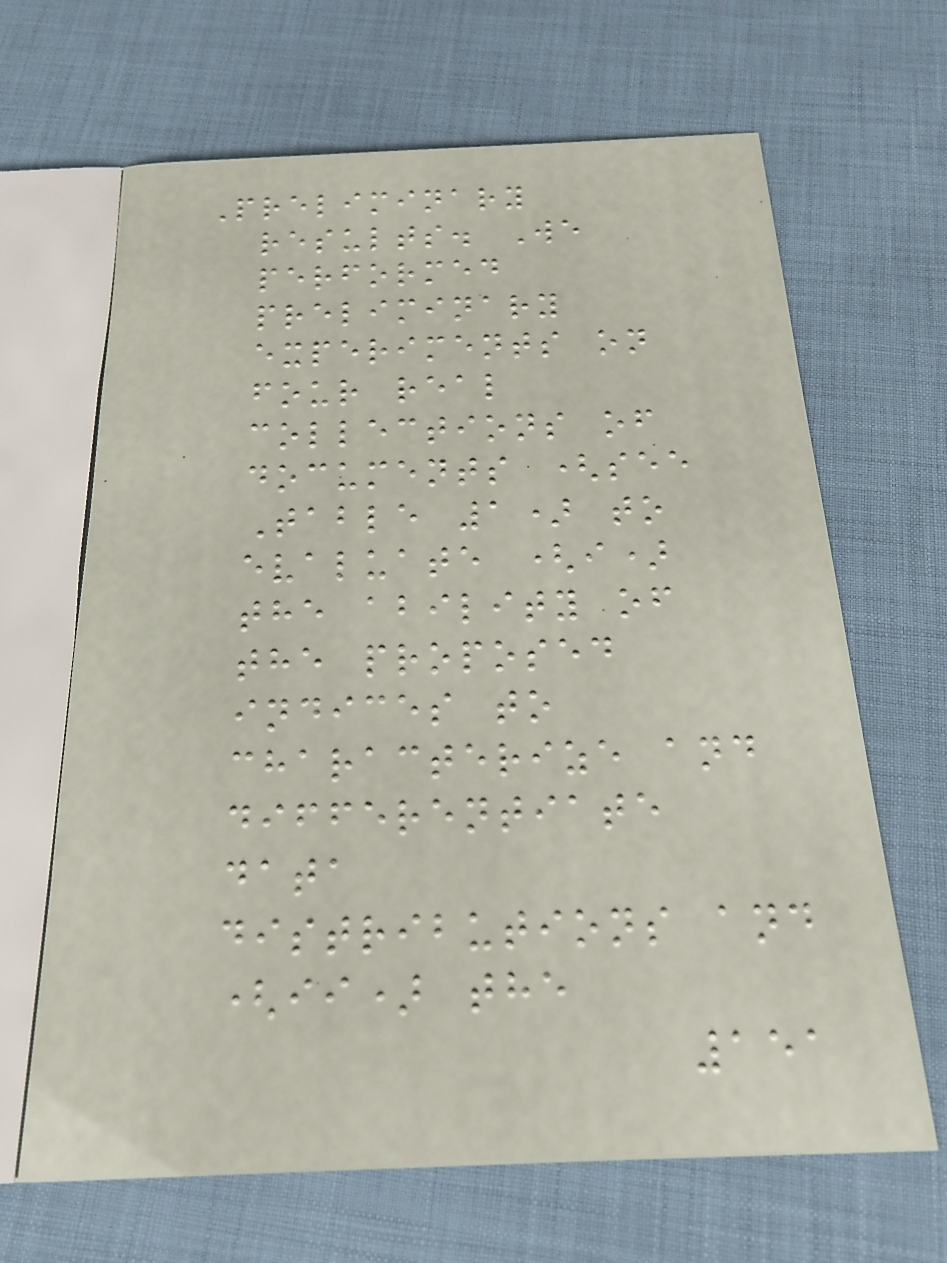Preliminary
results. We
performed
preliminary
experiments on
four real
collections of
documents (see
Table 1) to
evaluate (i)
the ability of
the proposed
indices to
characterize and
differentiate
data
distributions and
(ii) the
151
